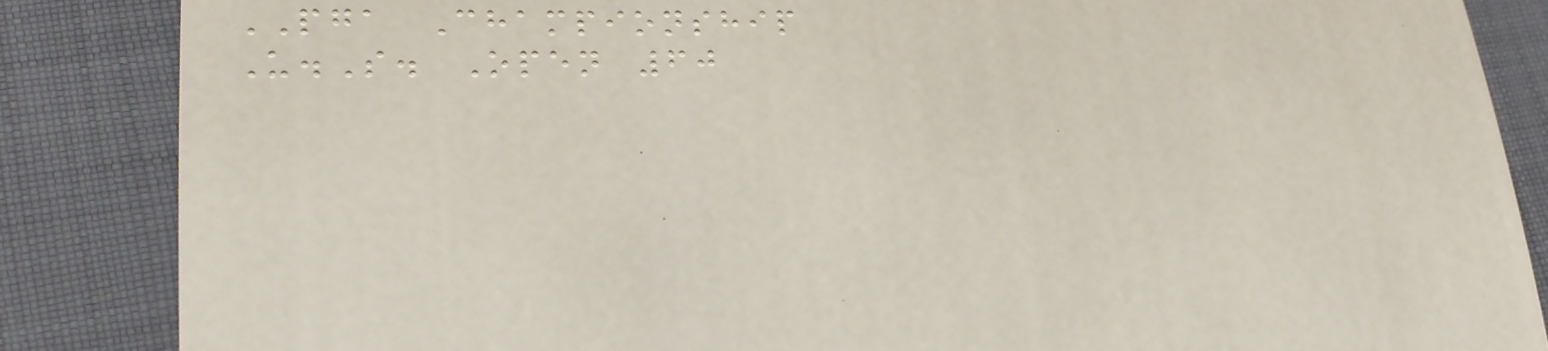PGA Championship
U.S. Open 60
